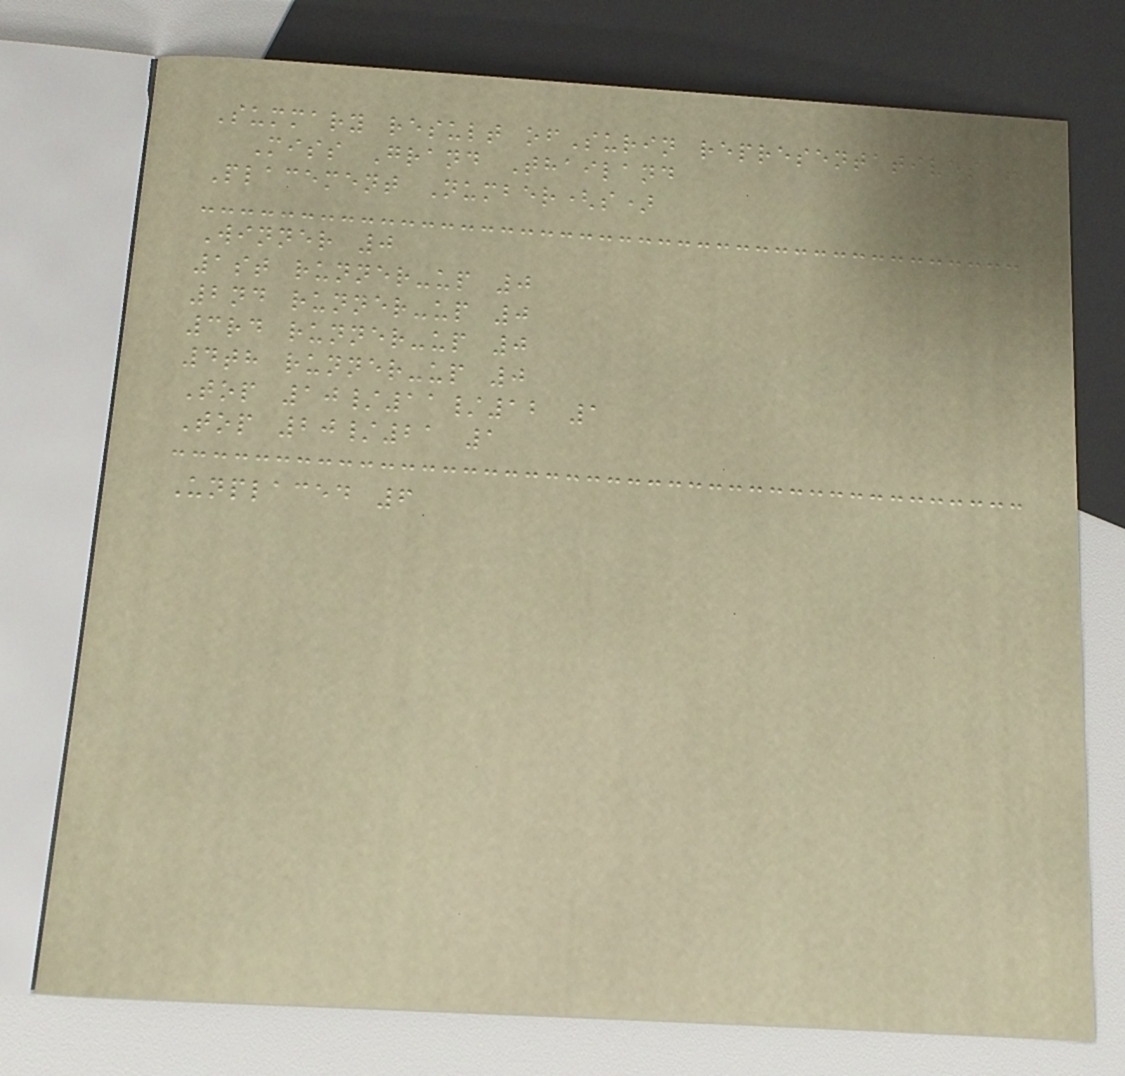Summary result ofSurin representativesat
Miss Grand Thailand
Placement Number(s)
Winner 0
1st runner-up 0
2nd runner-up 0
3rd runner-up 0
4th runner-up 0
Top 10/11/12 1
Top 20/21 1
Unplaced 6
